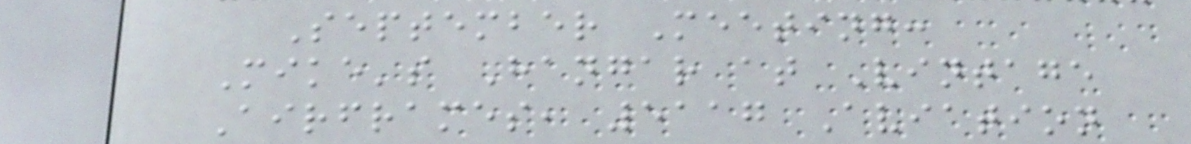September Meeting:
Mike's Hangar at Vintage
Airframes, 5117 Aviation
